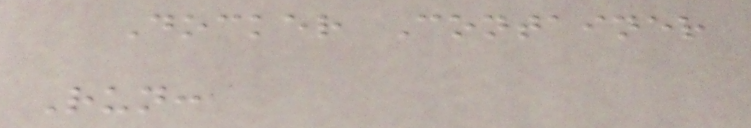Docker Container
Run:
